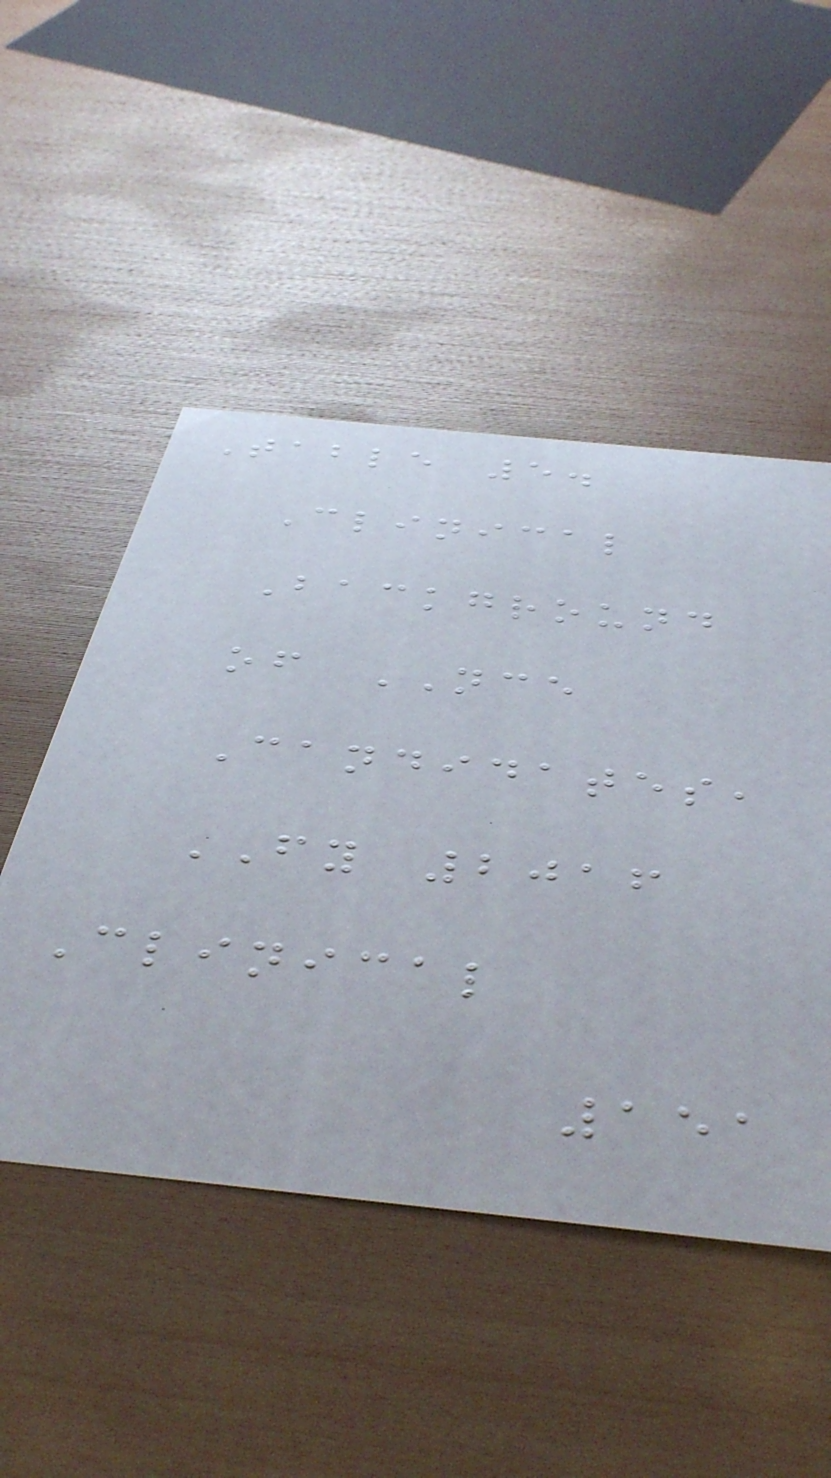Table 5.
Clinical
Background
of NCE
Candidates,
FY 2016
Clinical
151
